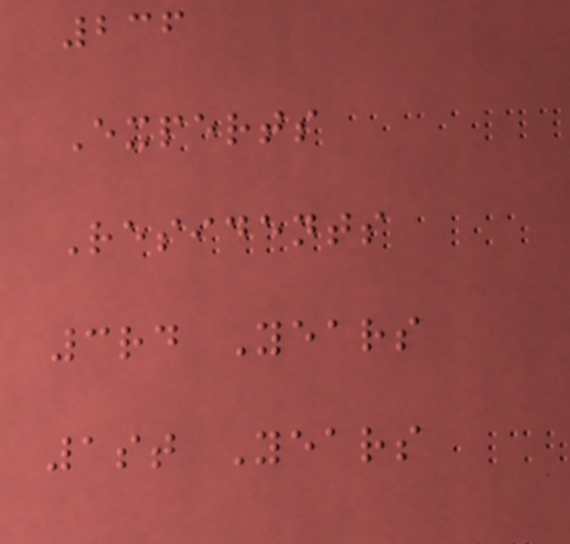236
Experts
Residents
3rd Years
1st Years
